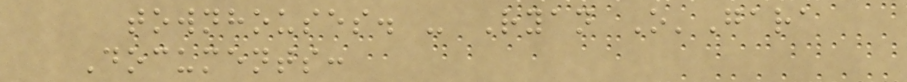townhouses. - Ryan O'Gara
Documents:
